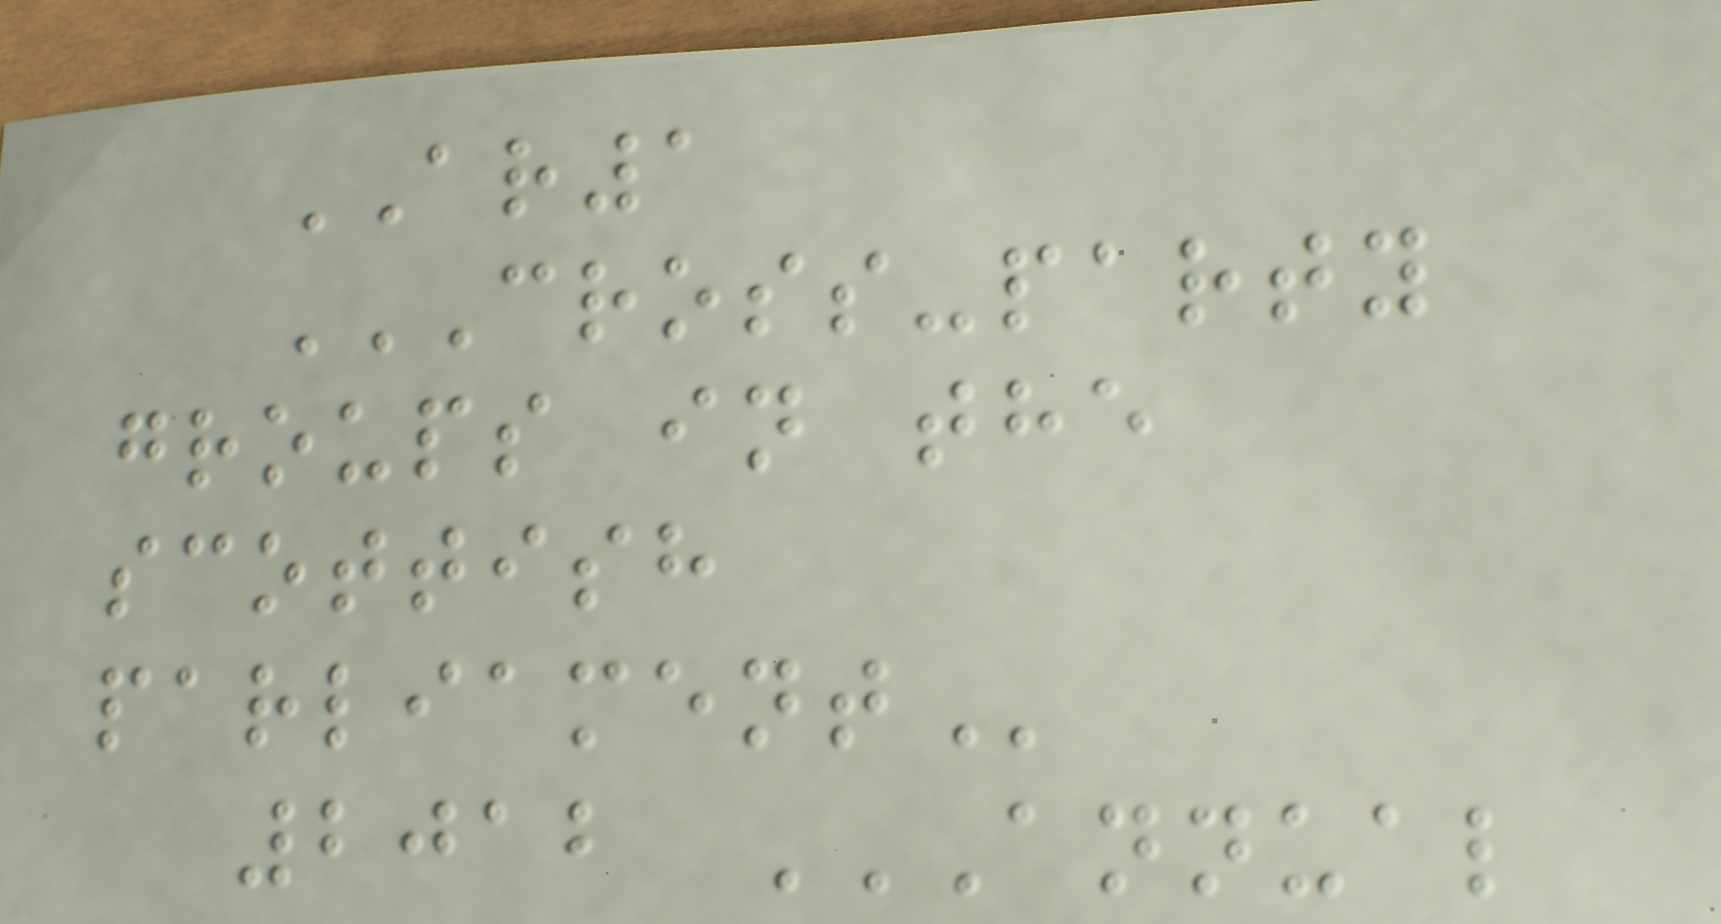AR1
CROSS-PARTY
GROUPS IN THE
SCOTTISH
PARLIAMENT
2012 ANNUAL
